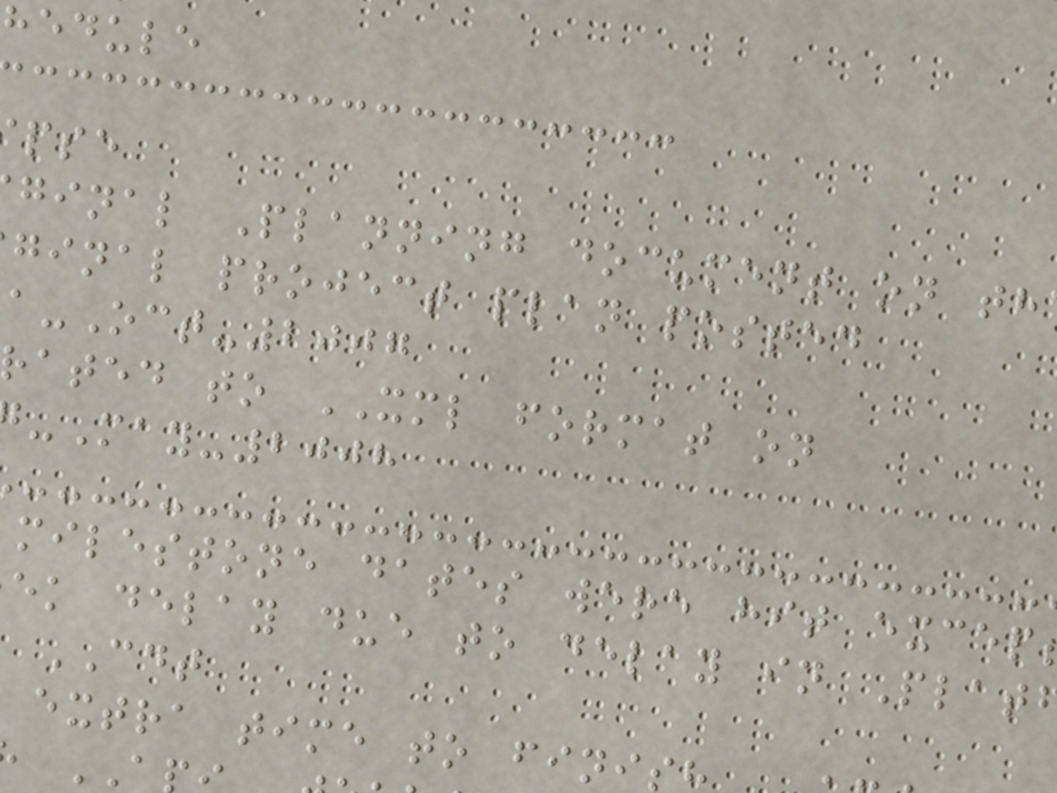hedule
ginal Planning document on th
ginal project plan posted
-Oct-2007
rated to XML format on
-May-2008
milestone dates were hit excep
ek delay due to delay in Plat
CDT
extra time to fini
